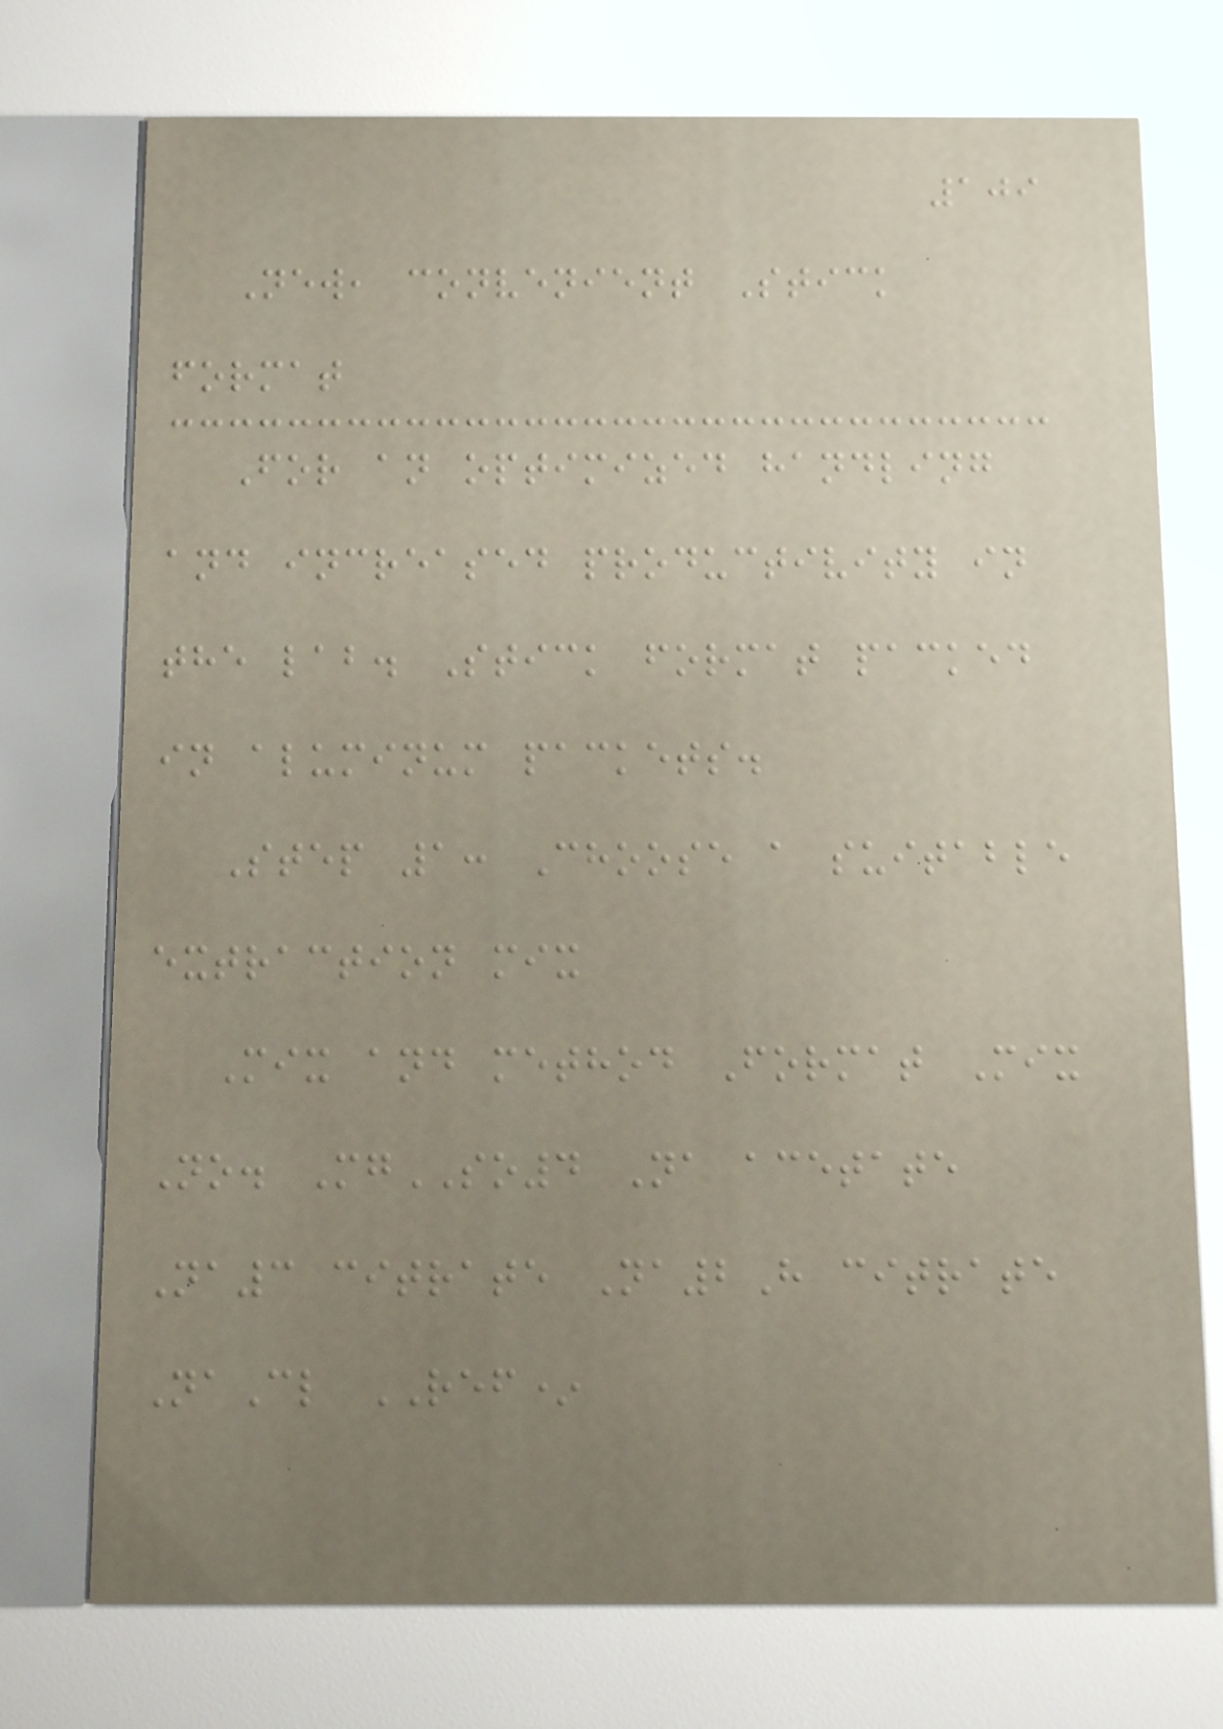109
New, convenient Stick
format
For an optimized handling
and increased productivity in
the lab. Stick format packed
in aluminum packets.
Step 1: Choose a suitable
extraction mix
Mix and method Format Mix
No. MgSO4 Na acetate
Na3 citrate Na2H citrate
NaCl REF*
